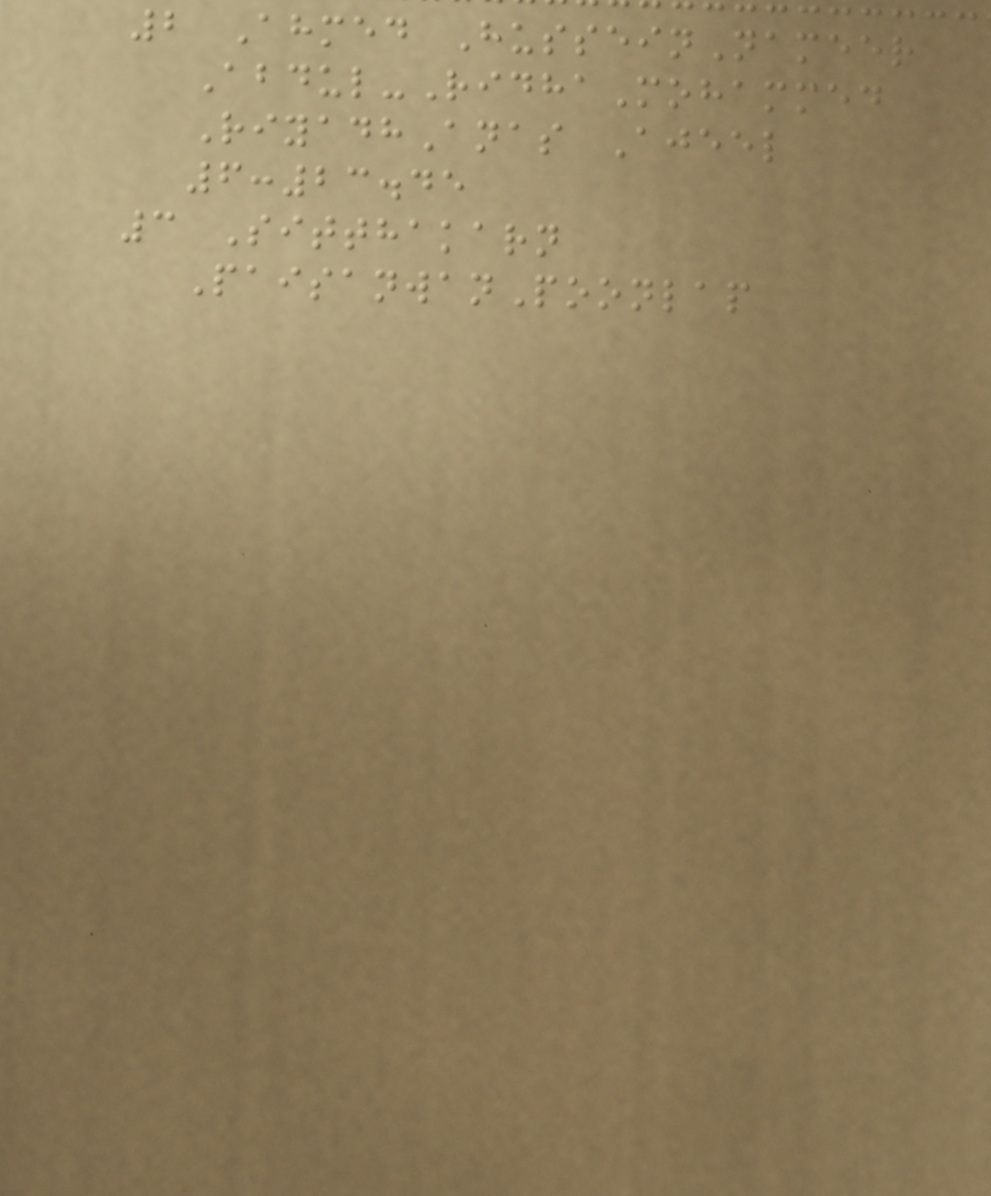2 Ahmed HusseinNameer
Abdul-RidhaMohammed
RiyadhAnas Ajeel
6:23.45
3 Sitthakarn
PaisanwanPoonlap
